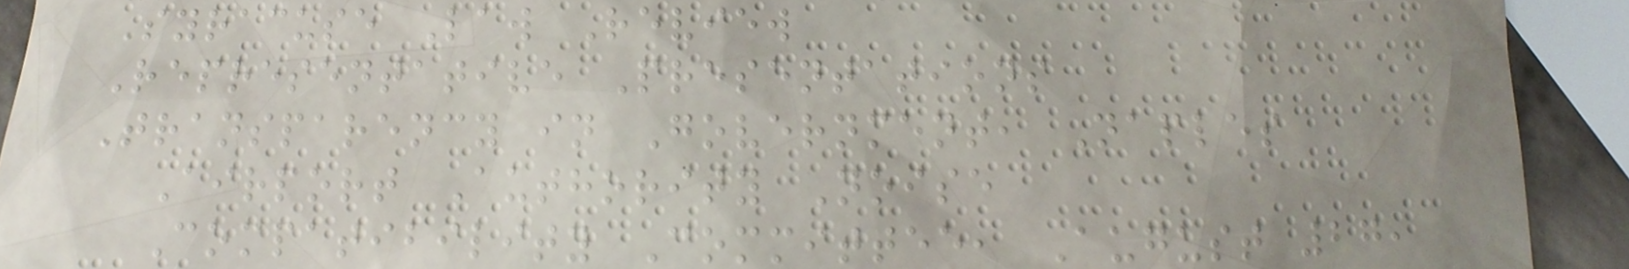Syracuse Law Review
Representative Presentations
Transparency in Government, Naples
Airport Authority Noise
Compatibility Committee, August 27,
